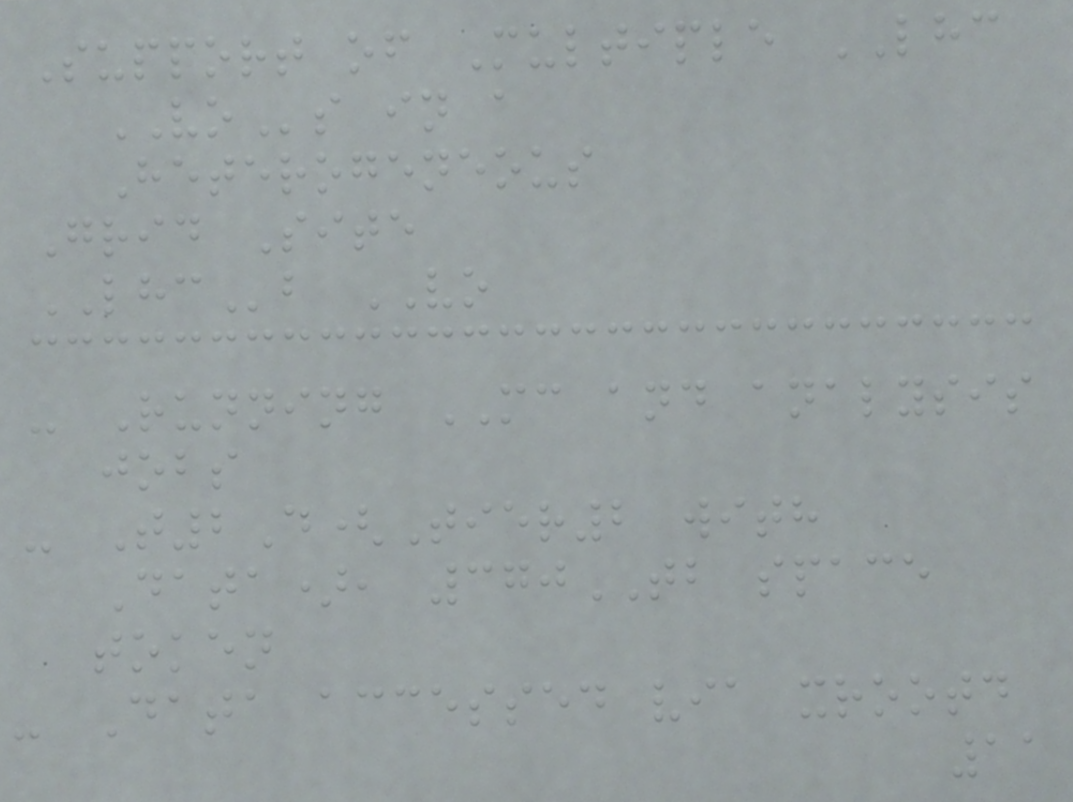Support of Multiple LHC
VOs in a
Heterogeneous
Grid Site
LHCb VO
- Running MC and analysis
jobs
- T2D(Tier2 with
Data), 370TB space
token
- Data accessed via xrootd
11
